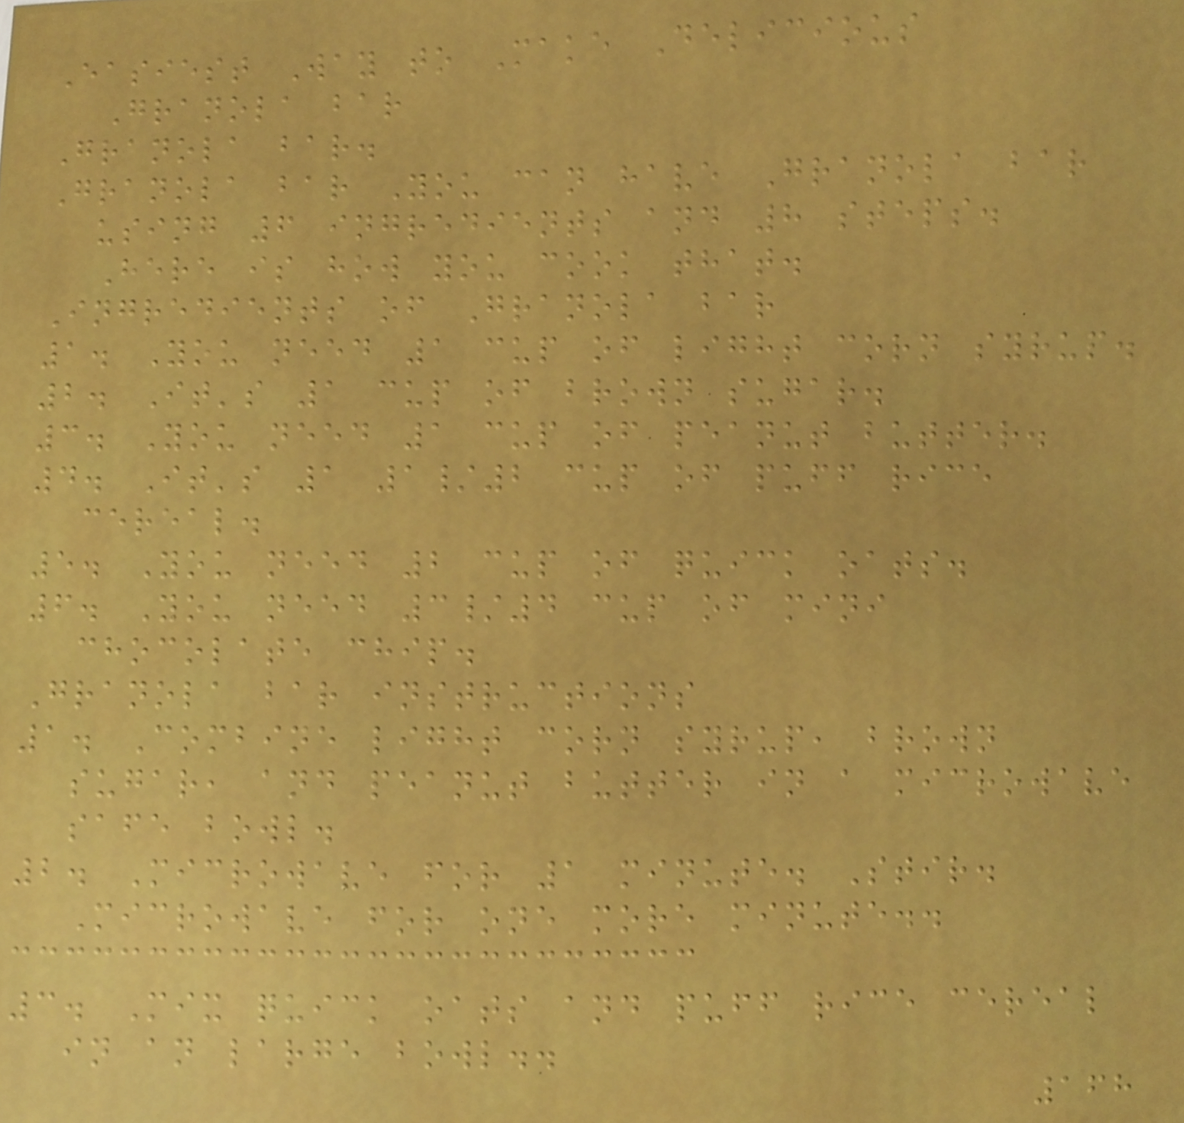Easiest Way to Make Delicious
Granola bar
Granola bar.
Granola bar You can have Granola bar
using 6 ingredients and 8 steps.
Here is how you cook that.
Ingredients of Granola bar
1. You need 1 cup of light corn syrup.
2. It's 1 cup of brown sugar.
3. You need 1 cup of peanut butter.
4. It's 1 1/2 cup of puff rice
cereal.
5. You need 2 cup of quick oats.
6. You need 3/4 cup of mini
chocolate chip.
Granola bar instructions
1. Combine light corn syrup, brown
sugar, and peanut butter in a microwave
safe bowl.
2. Microwave for 1 minute. Stir.
Microwave for one more minute..
3. Mix quick oats and puff rice cereal
in an large bowl..
168
